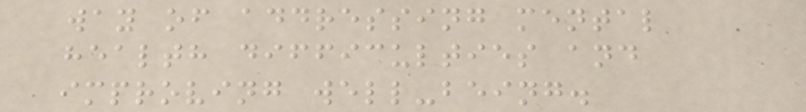way of addressing mental
health difficulties and
improving well-being.
